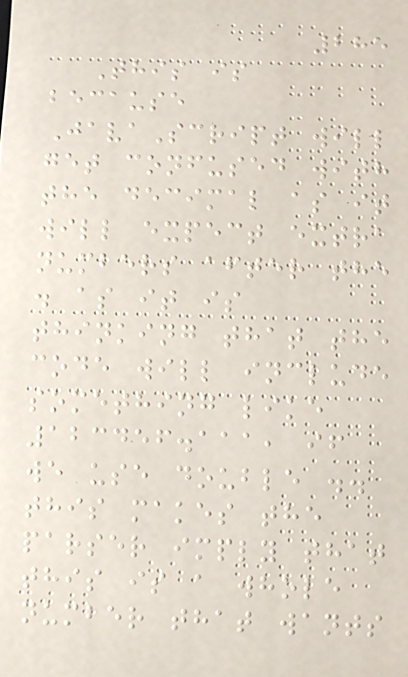285
This is
because
JavaScript will
get confused with
the decimal as it
will expect extra
numbers after the
. as it is
thinking that the
code will include
something like
123456.111, if
we use double ..
this makes the
parser imply that
this is a whole
number that wants
